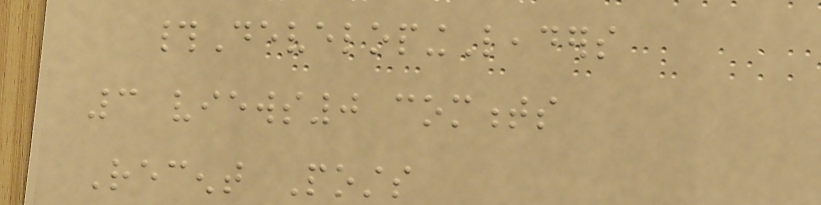#DevelopingLeaders
3 views0 comments
Recent Posts
